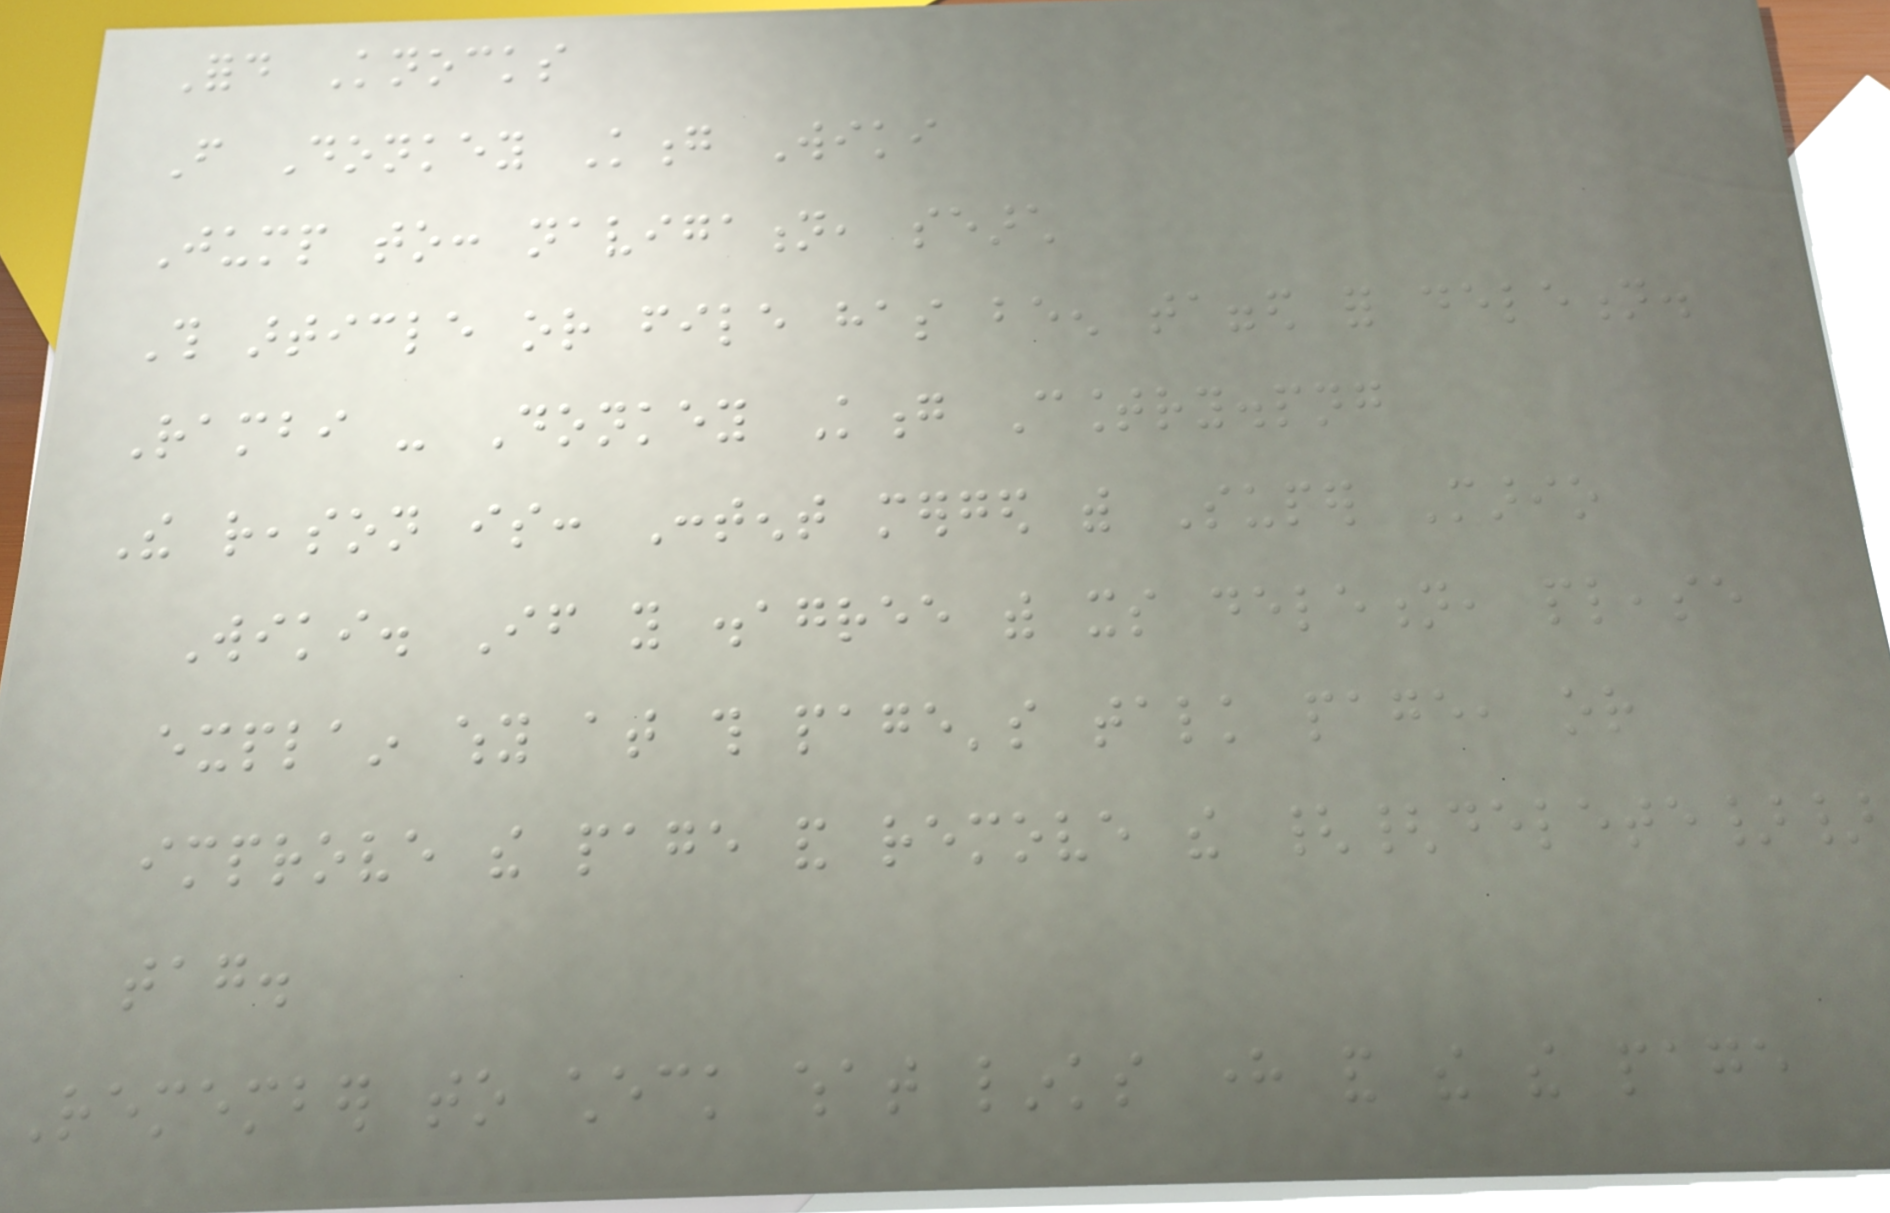Ford Knocks
From Donkey Kong Wiki
Jump to: navigation, search
This article or file has been tagged for deletion.
Rambi - Donkey Kong Country.png
The reason is: Content merged with Super Mario
Wiki. If you disagree with its deletion, please
explain why at this page's talk page, or
improve the page and remove the {{delete}}
tag.
Remember to check what links here and the the page
